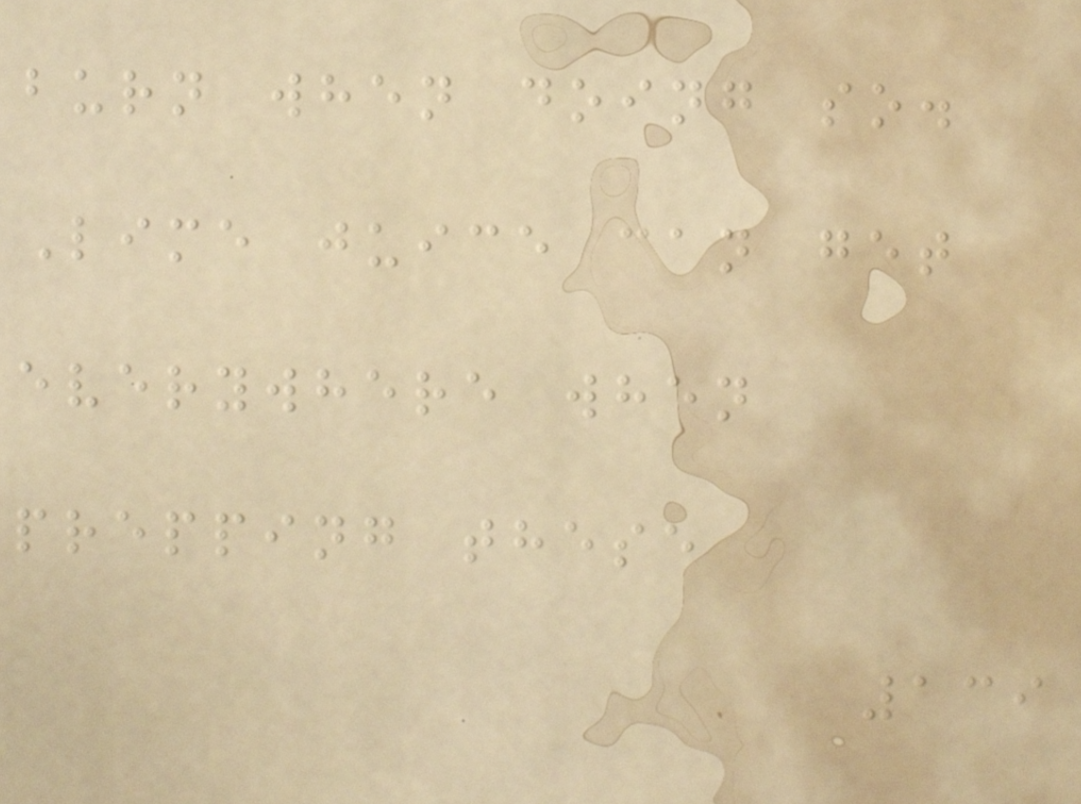burn when doing so.
Lime juice can get
everywhere when
prepping these
139
